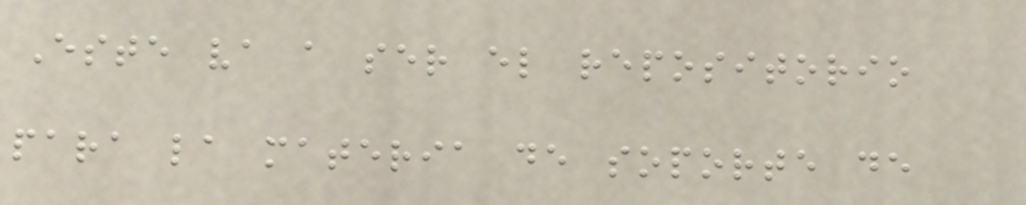Este va a ser el repositorio
para la materia de soporte de
